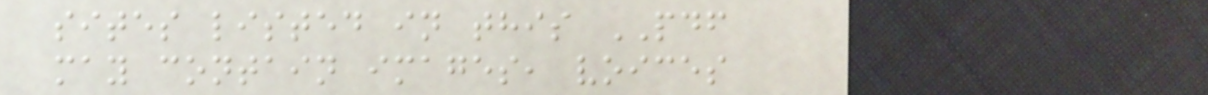sites listed in this PDF
may contain images, voices
